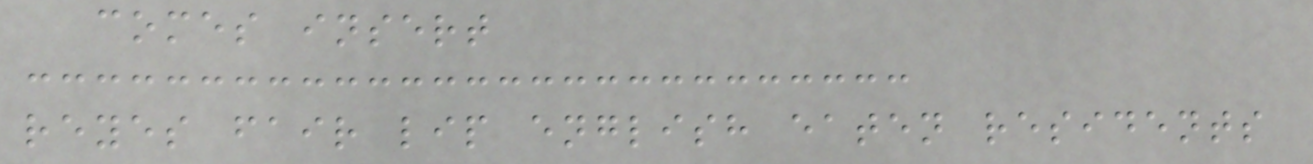comes insert
reyes fair lip english eaten residents
